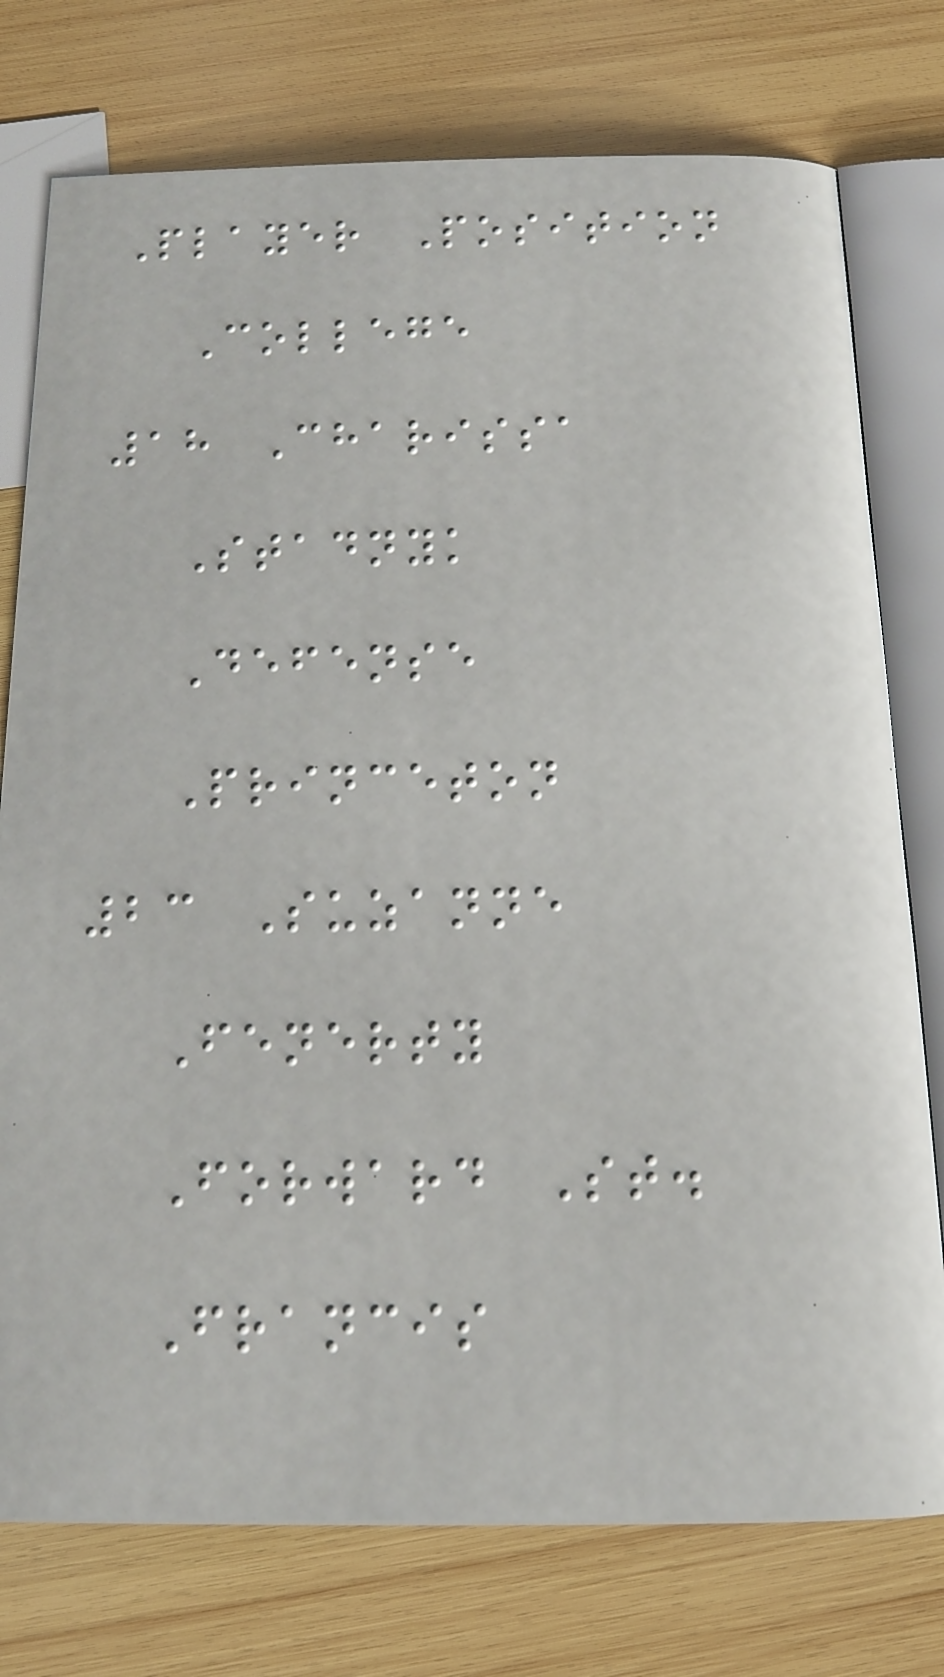Player Position
College
18 Charissa
Stadnyk
Defense
Princeton
23 Suzanne
Fenerty
Forward St.
Francis
